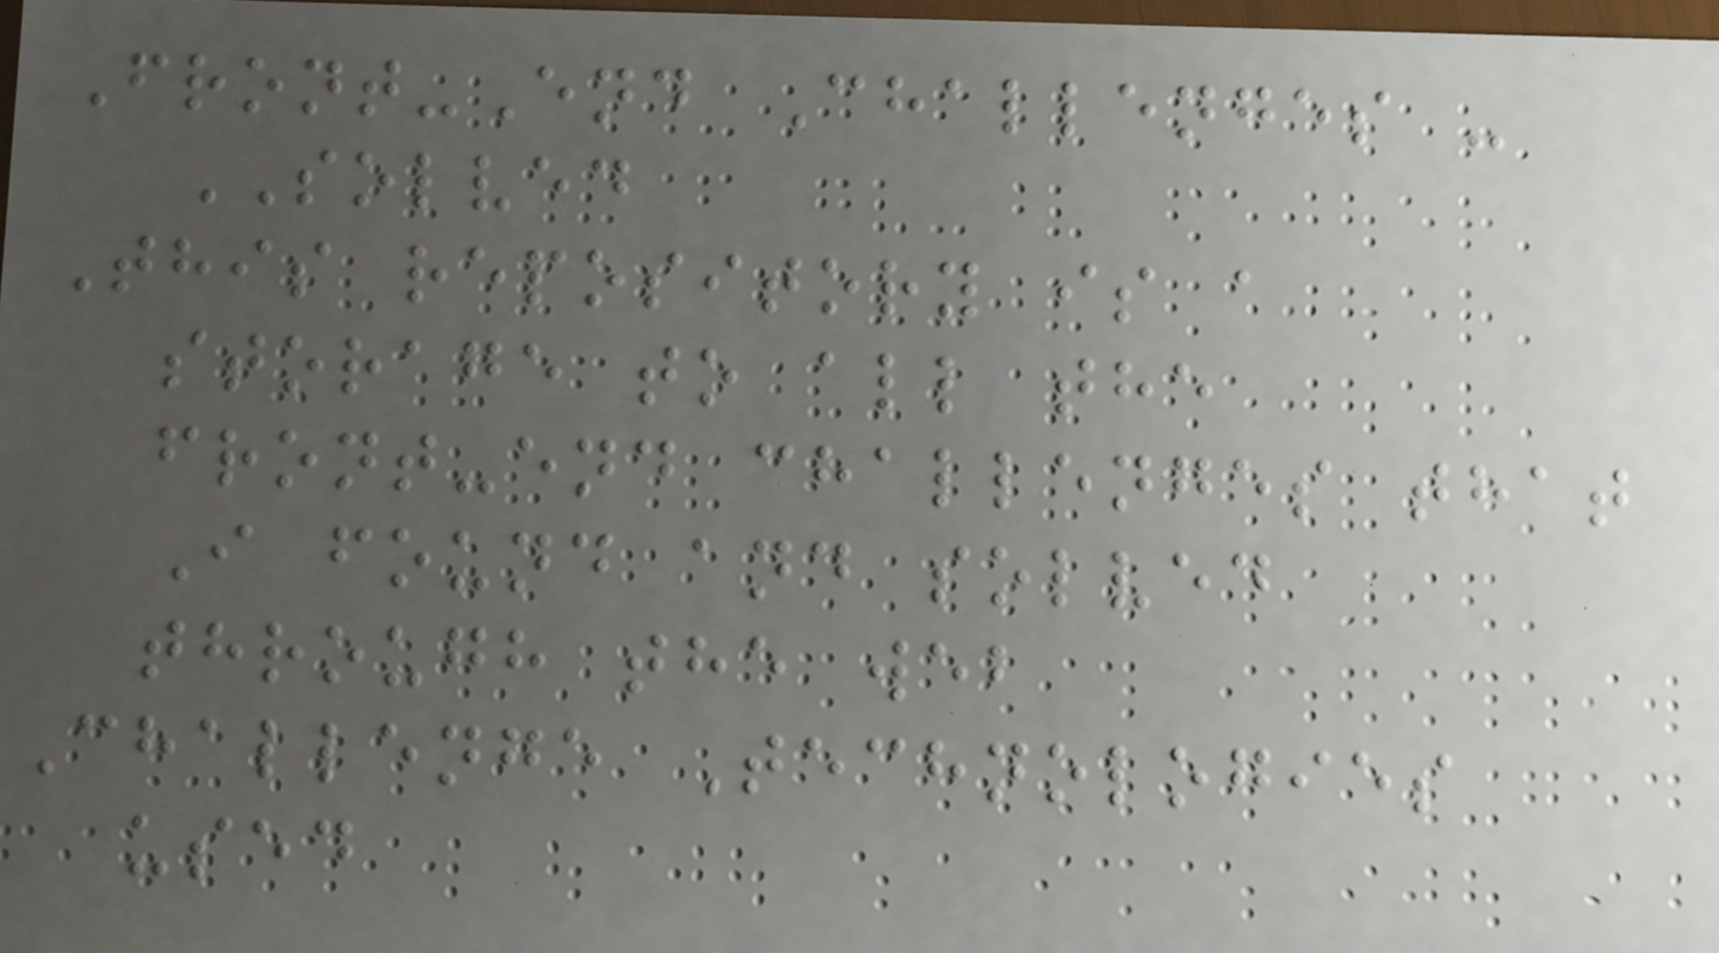Front-End Challenges -
SOLVED
This repository is a
storage to all the
front-end challenges that
I found and solved
through the web
Challenge Technologies
used
